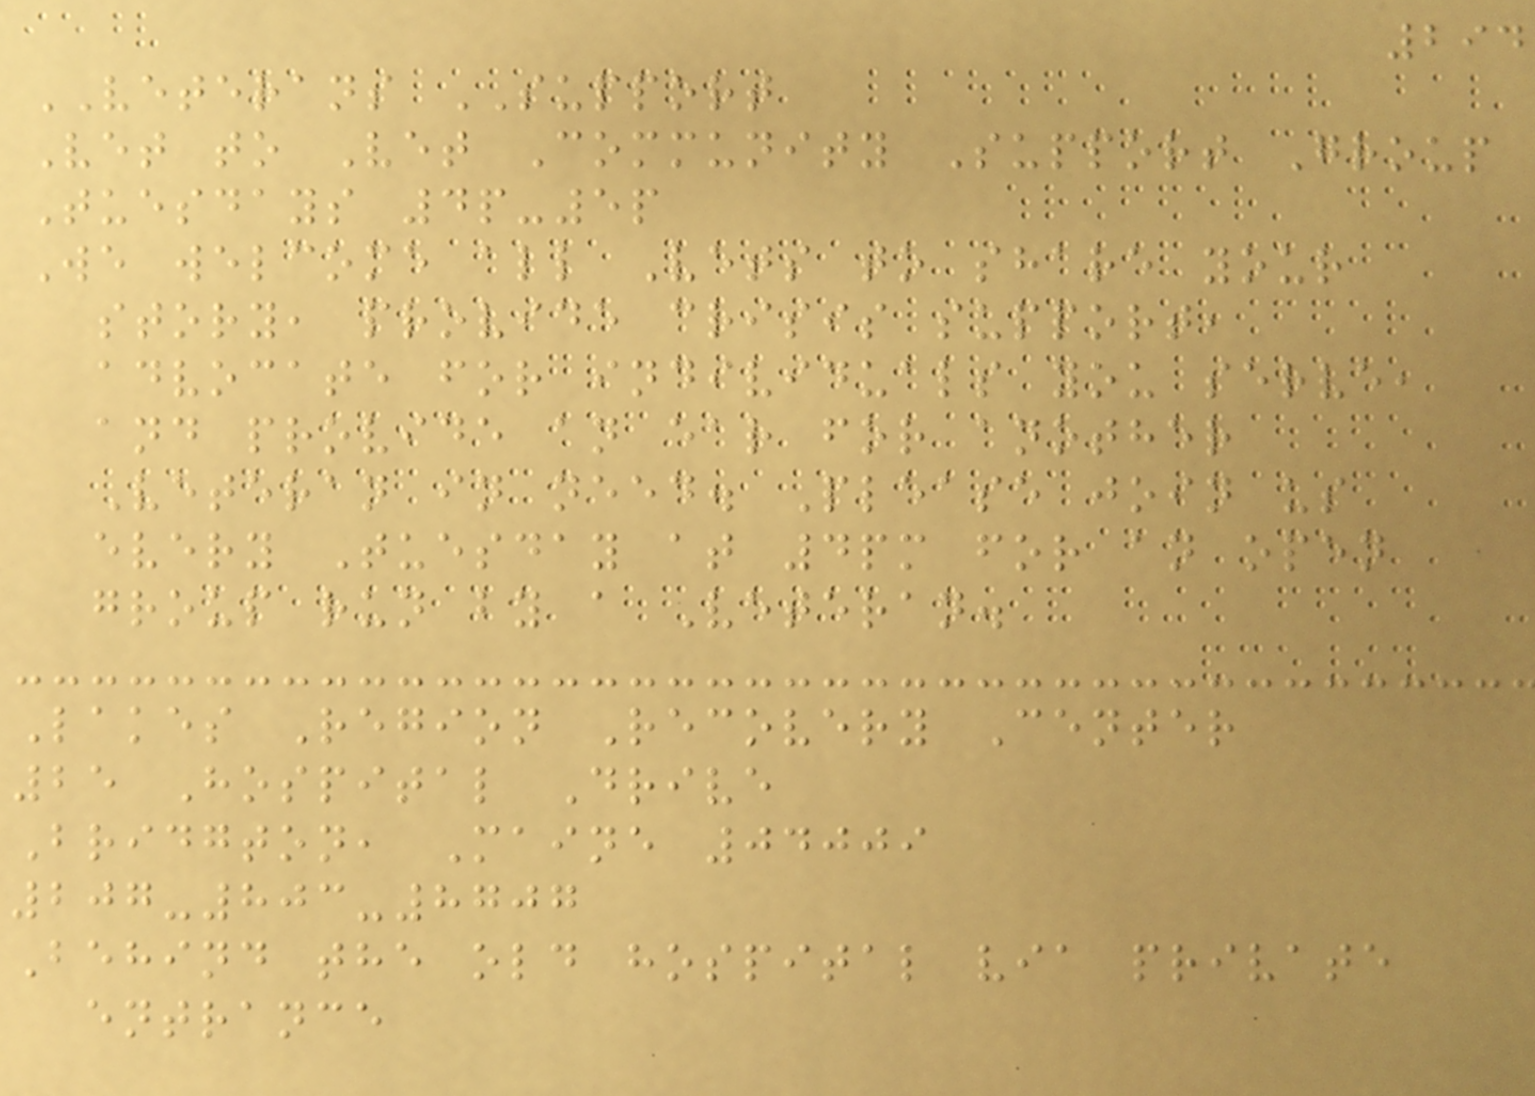294
VETERANS SUPPORT
Vet to Vet Community Support Group
Tuesdays 4p-5p
We welcome all Vets to share your
story, provide crisis support,
advocate for individuals you serve,
and provide an ear for another
Veteran in need. Please join us
every Tuesday at 4pm for an open
group run by a Veteran.
Lakes Region Recovery Center
25 Hospital Drive
Bridgton, Maine 04009
207-803-8707
Behind the old hospital via private
entrance
